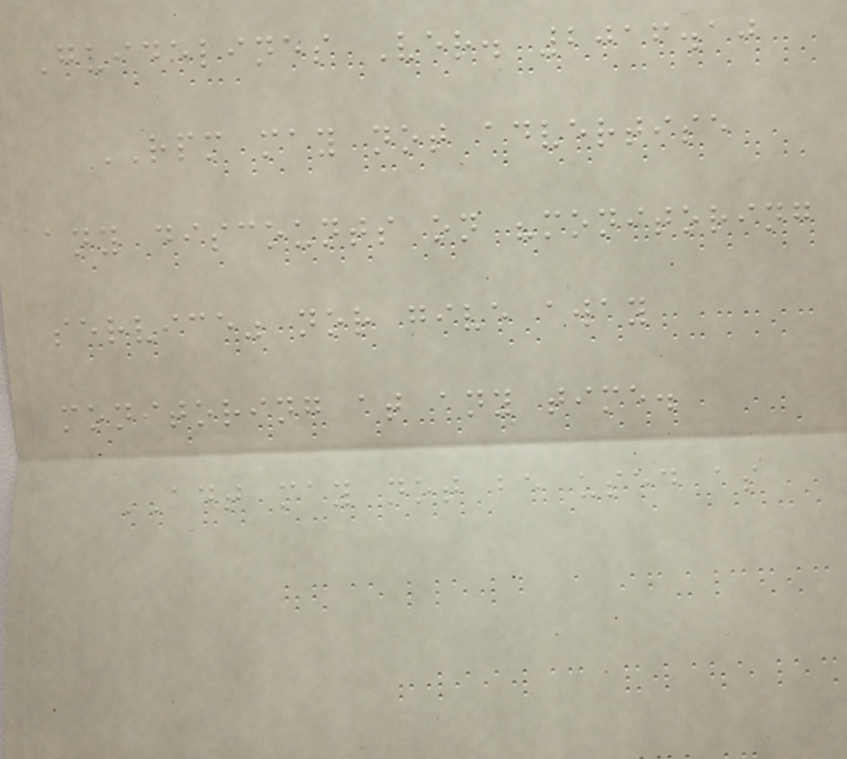Guidelines Ver. 2016.10
RPM may not advertise
any discounts on "monitoring
service" nor give away
monitoring at any time.
ADT may not be used as
